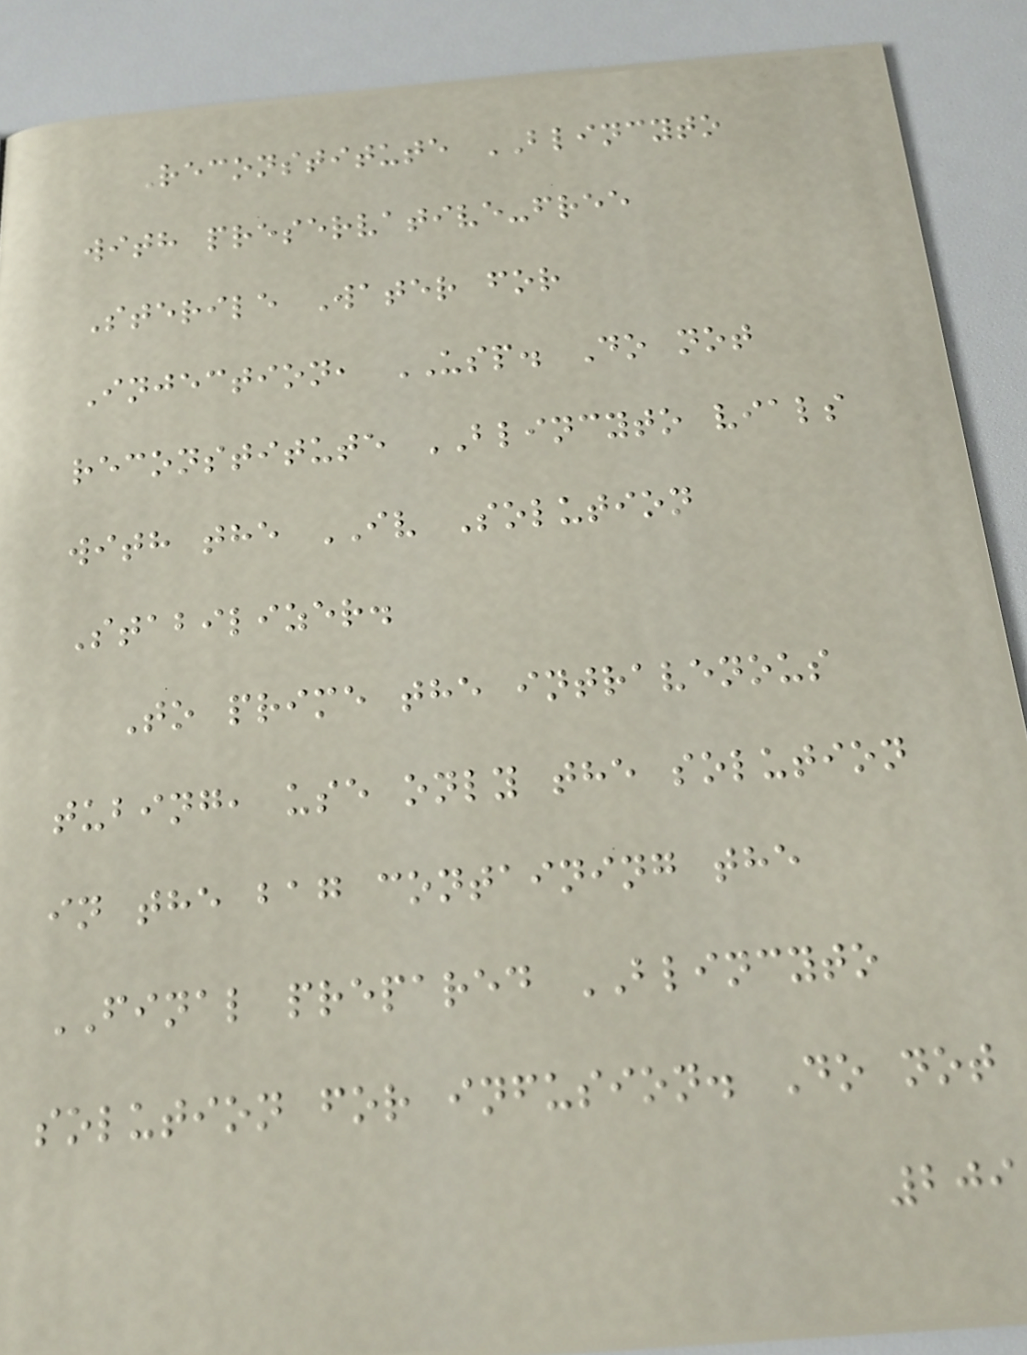Reconstitute BLINCYTO
with preservative-free
Sterile Water for
Injection, USP. Do not
reconstitute BLINCYTO vials
with the IV Solution
Stabilizer.
To prime the intravenous
tubing, use only the solution
in the bag containing the
FINAL prepared BLINCYTO
solution for infusion. Do not
209
